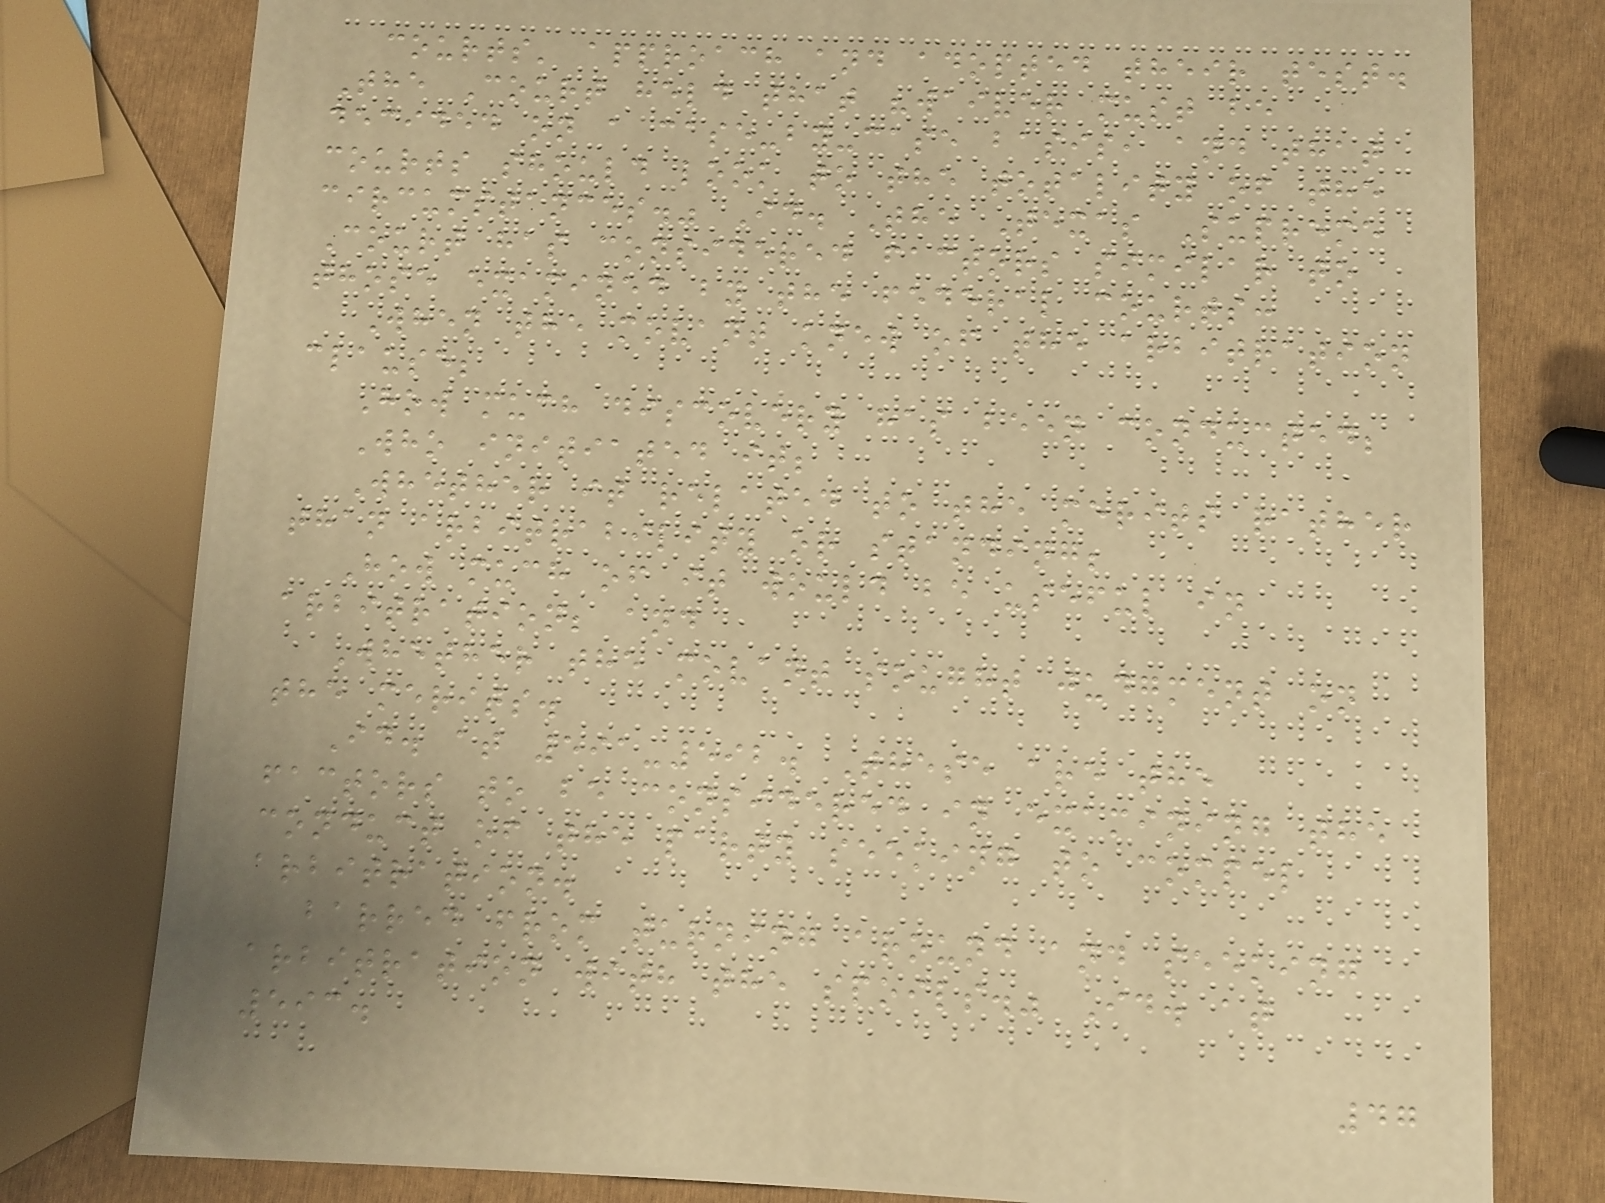courts' approach and adopted their test.
The Court held that "waiver must be
decided on a case-by-case basis, and that
courts should look to the totality of the
circumstances." Id. The Texas Supreme
Court has considered factors similar to
those examined by the federal courts:
When the movant knew of the arbitration
clause;
How much discovery has been conducted;
Who initiated it;
Whether it related to the merits rather
than arbitrability or standing;
How much of it would be useful in
arbitration; and
Whether the movant sought judgment on
the merits.
Id. at 591-592. These are the
factors to be considered in examining the
conduct of the party seeking to compel
arbitration.
barred from turning around and seeking
arbitration with the spoils." Id. at
593.
47
